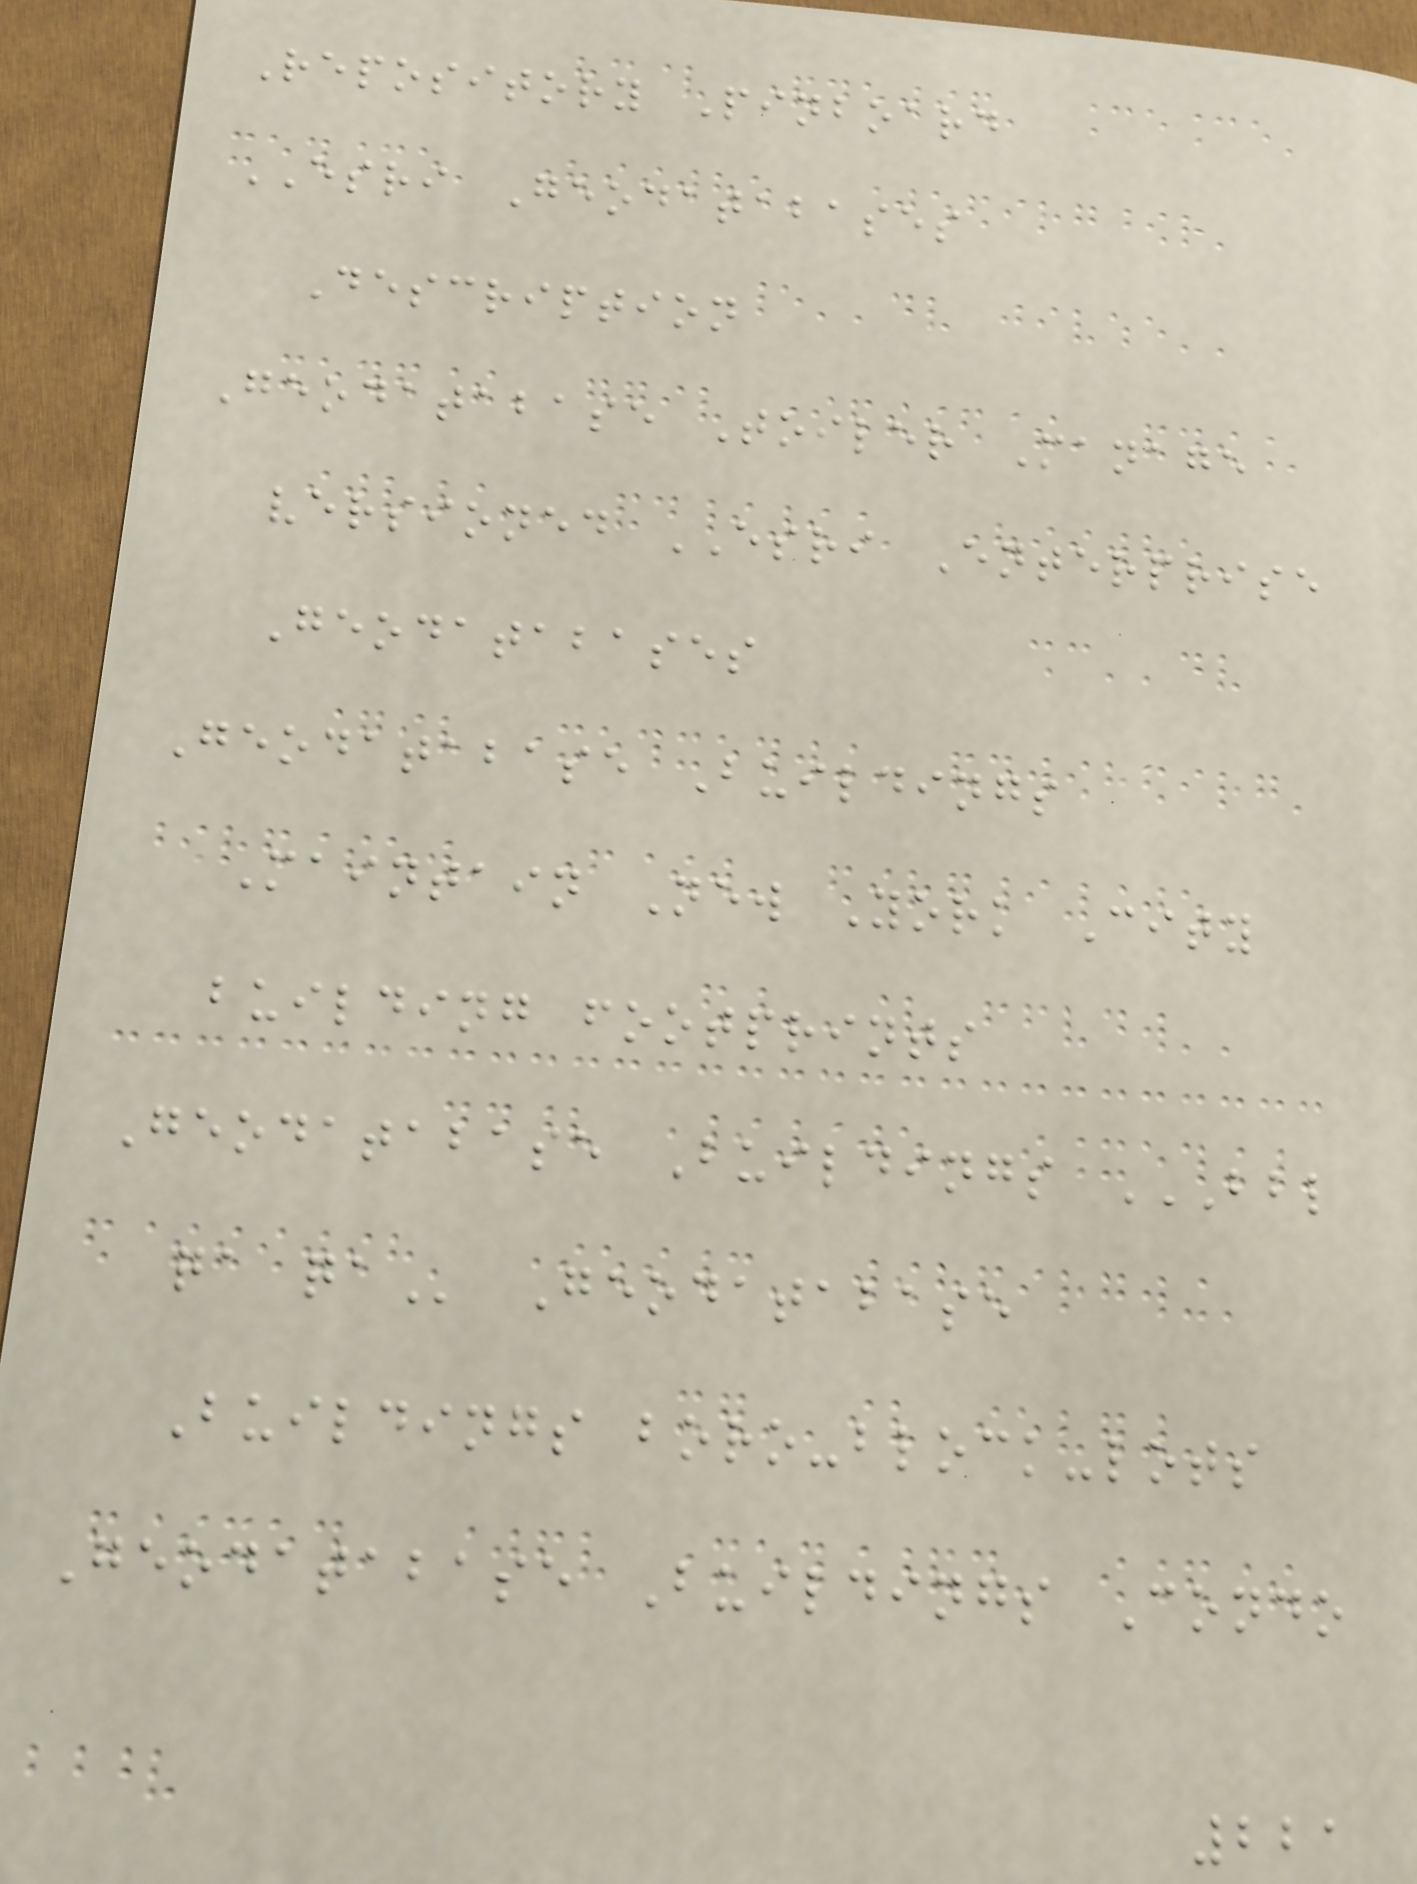Repository Pinboard
ESRI Geodatabases
Description
Geodatabase Toiler Manage
versioned ESRI Enterprise
Geodatabases
Geodatabase Buildings
Maintain New York City
building footprints
Geodatabase Buildings BBL
QA QA Geodatabase
Buildings boro-block-lots
Geodatabase Buildings Condo
221
